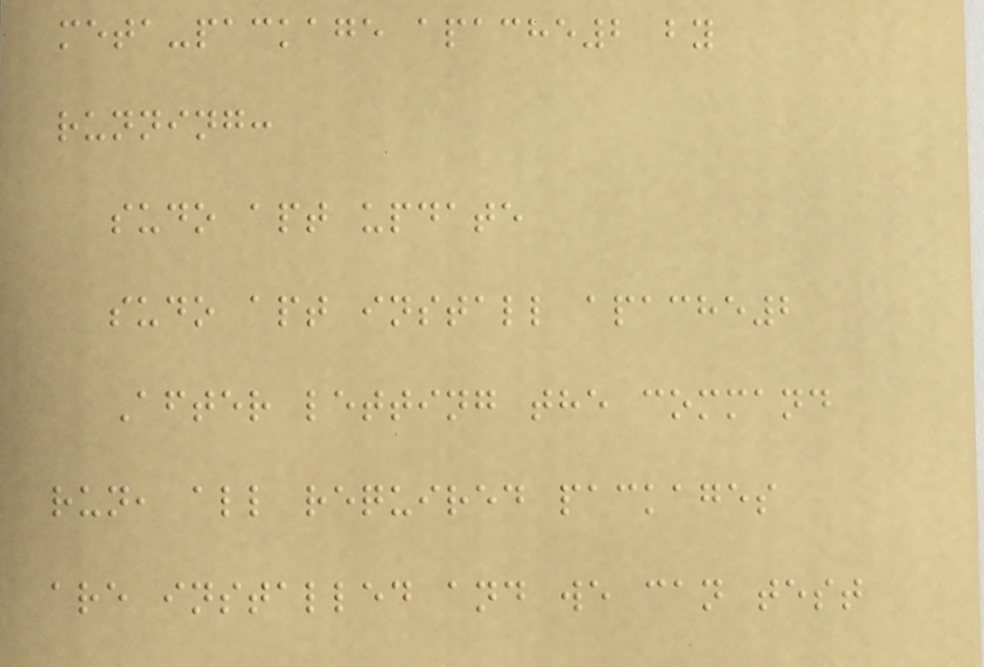meta-package apache2 by
running:
sudo apt update
sudo apt install apache2
After letting the command
run, all required packages
are installed and we can test
